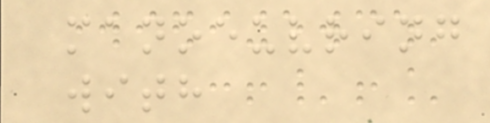manoeuvring
with
